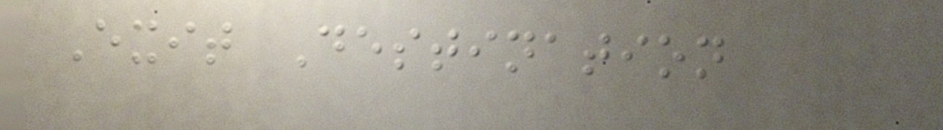Exit Destination
